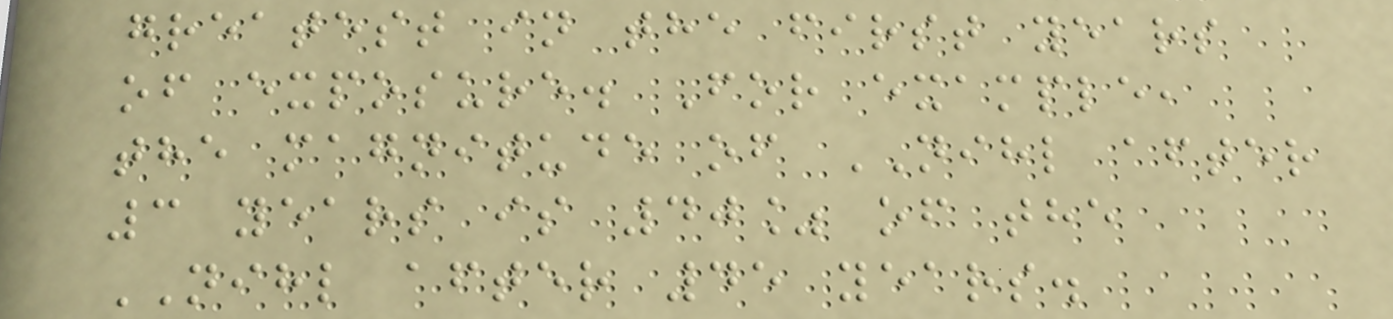greatest in the first years
of exposure. For example,
the magnitude of NIHL after
3 years is 40% of the
NIHL after 45 years.
